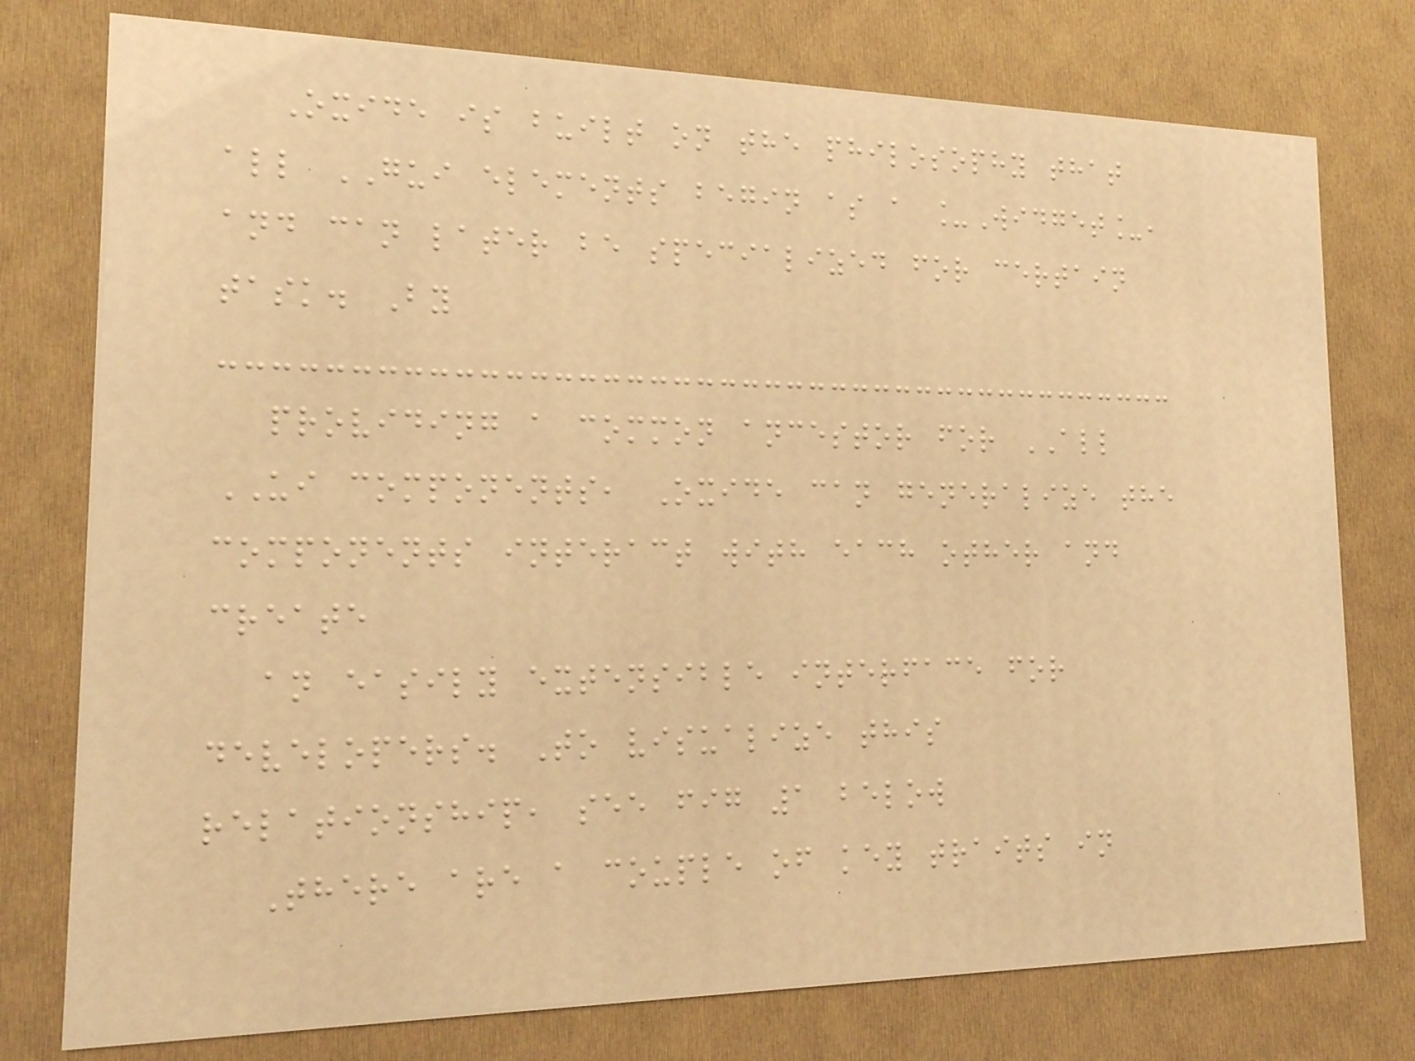Oxide is built on the philosophy that
all GUI elements begin as a _Widget_,
and can later be specialized for certain
task. By
providing a common ancestor for ALL
UI components, Oxide can generalize the
components interact with each other and
create
an easily extensible interface for
developers. To visualize this
relationship, see fig 1 below
There are a couple of key traits in
